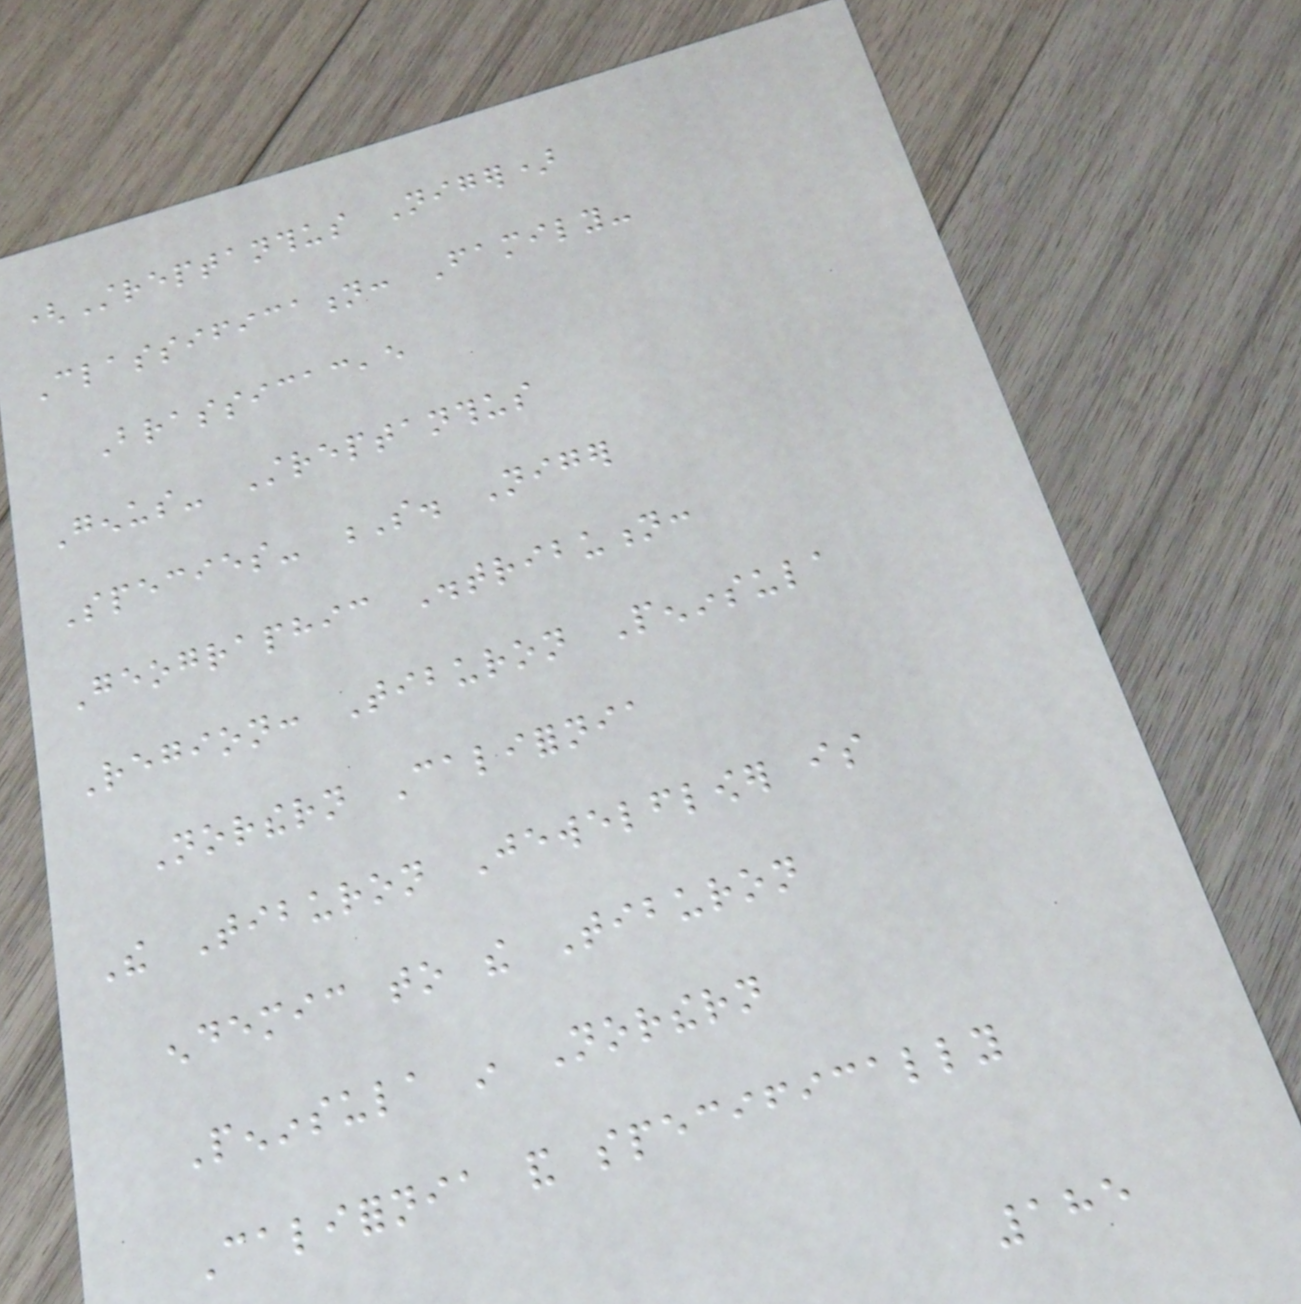(Streptanthus Niger)
Classification: Family-
Brassicaceae
Genus- Streptanthus
Species- S. Niger
Geographic Distribution:
Region: Tiburon Peninsula
Northern California
The Tiburon Jewelflower is
endemic to the Tiburon
Peninsula in Northern
California and specifically
185
